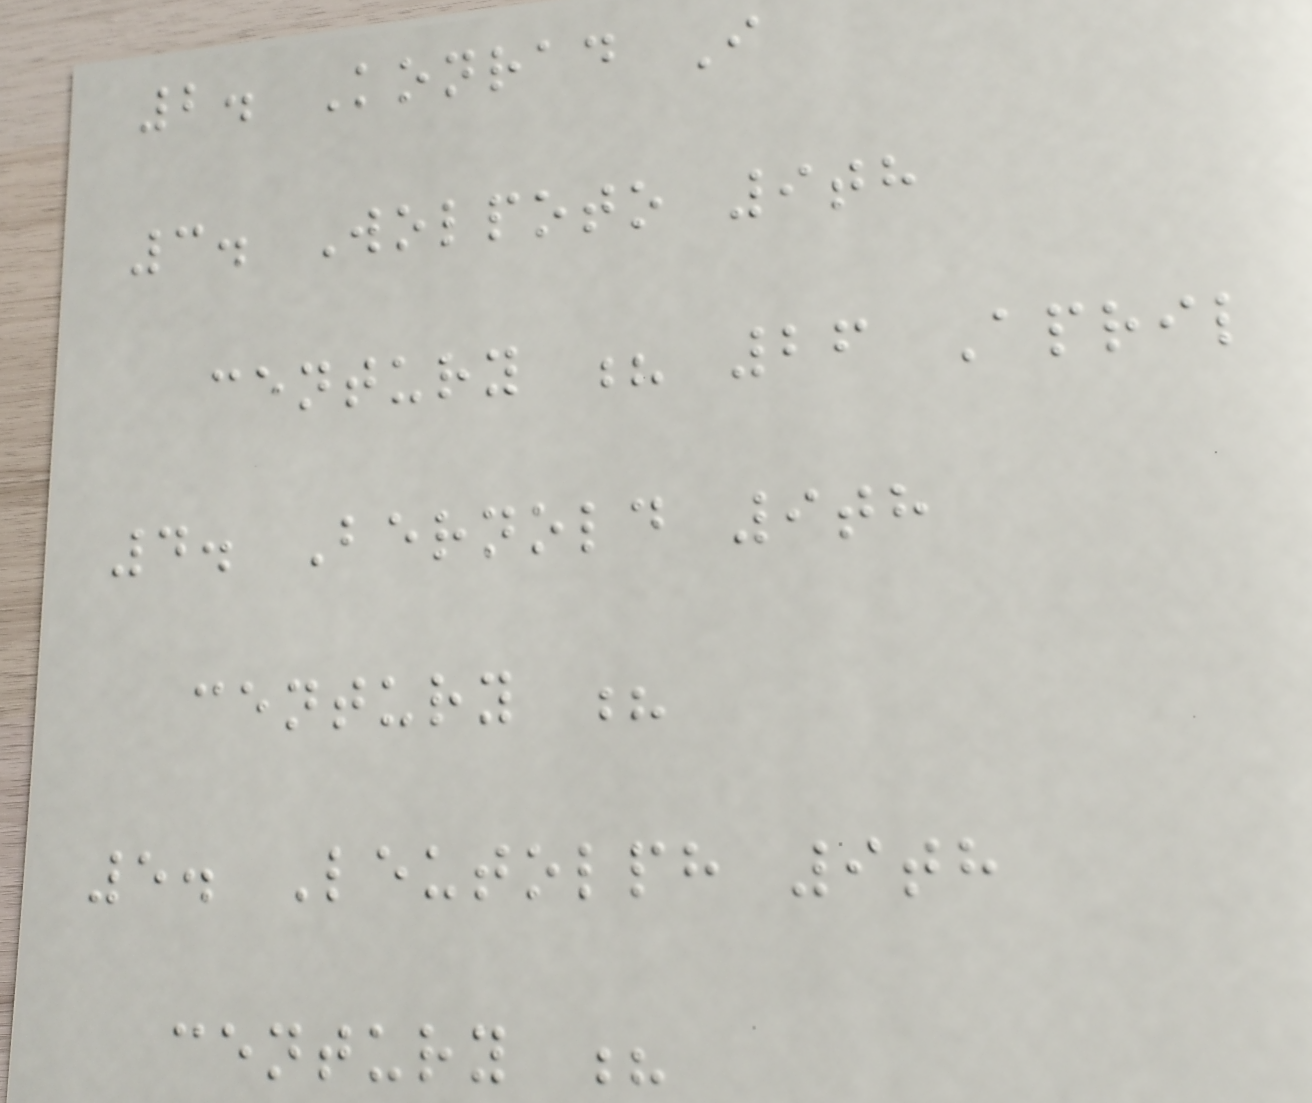2. Konrad I
3. Wolpoto 9th
century ? 26 April
4. Bernold 9th
century ?
5. Leutolph 9th
century ?
